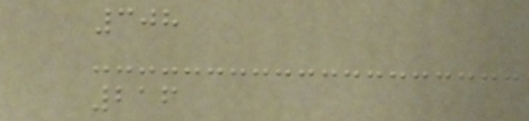308
216
